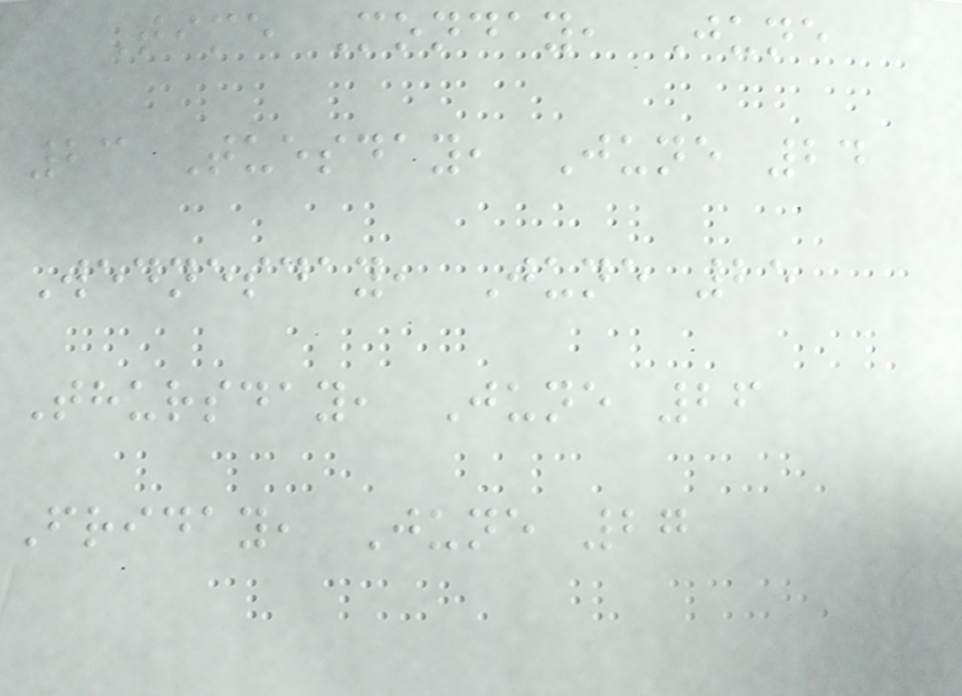Time Monday, June
23 Tuesday, June 24
Wednesday, June 25
Thursday, June 26
Friday, June 27
